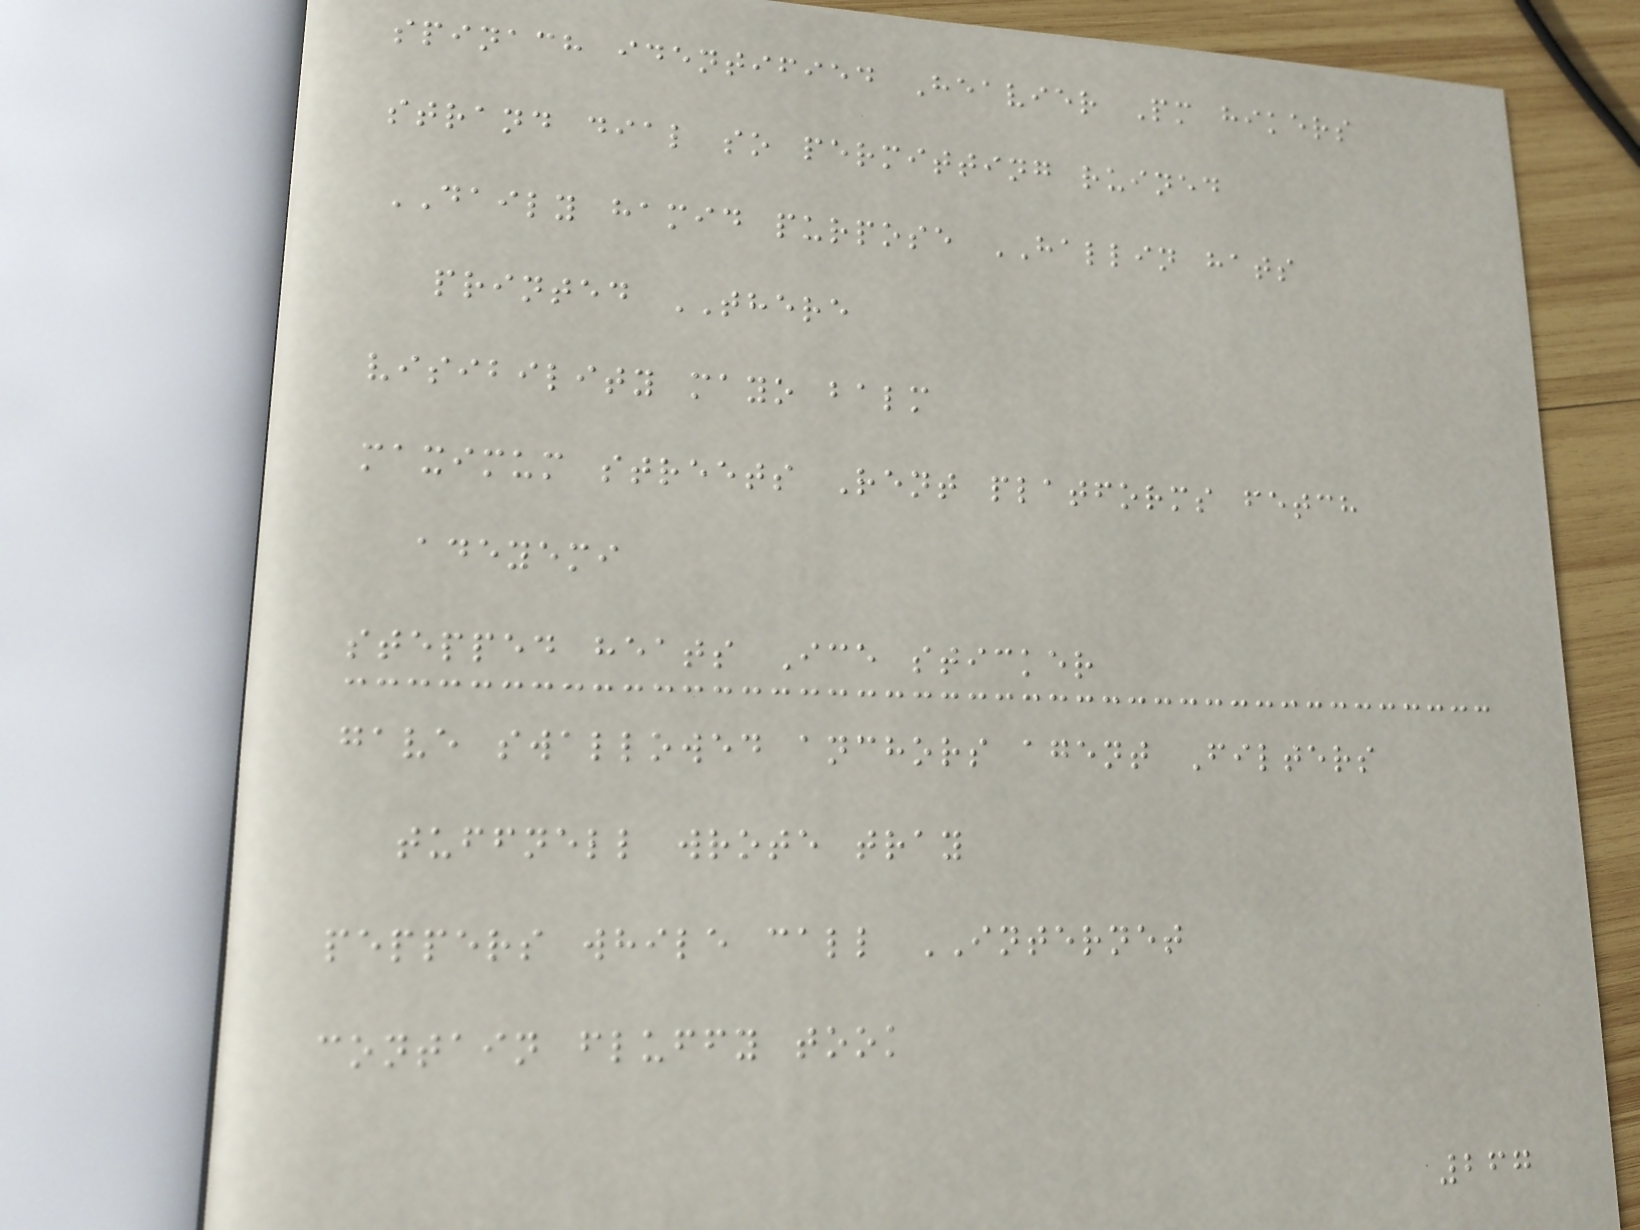spinach identified Heavier Pm hikers
strand dial so permitting ruined
DAILY hamid purpose HALLIN hats
printed THERE
visibility mayo balm
maximum streets Rent platforms fetch
adeyemi
stepped heats Ice sticker
gave swallowed anchors agent Filters
tuffnell wrote tray
peppers while call INTERNET
contain fluffy took
267
